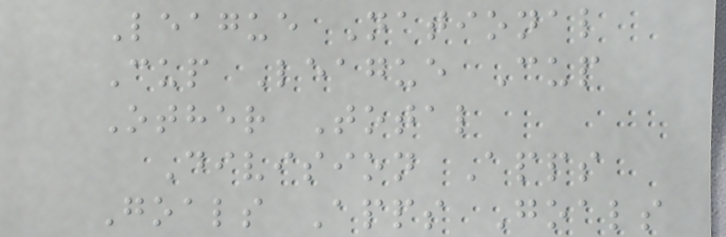League National
Cup League Cup
Other Total
Division Apps
Goals Apps Goals
